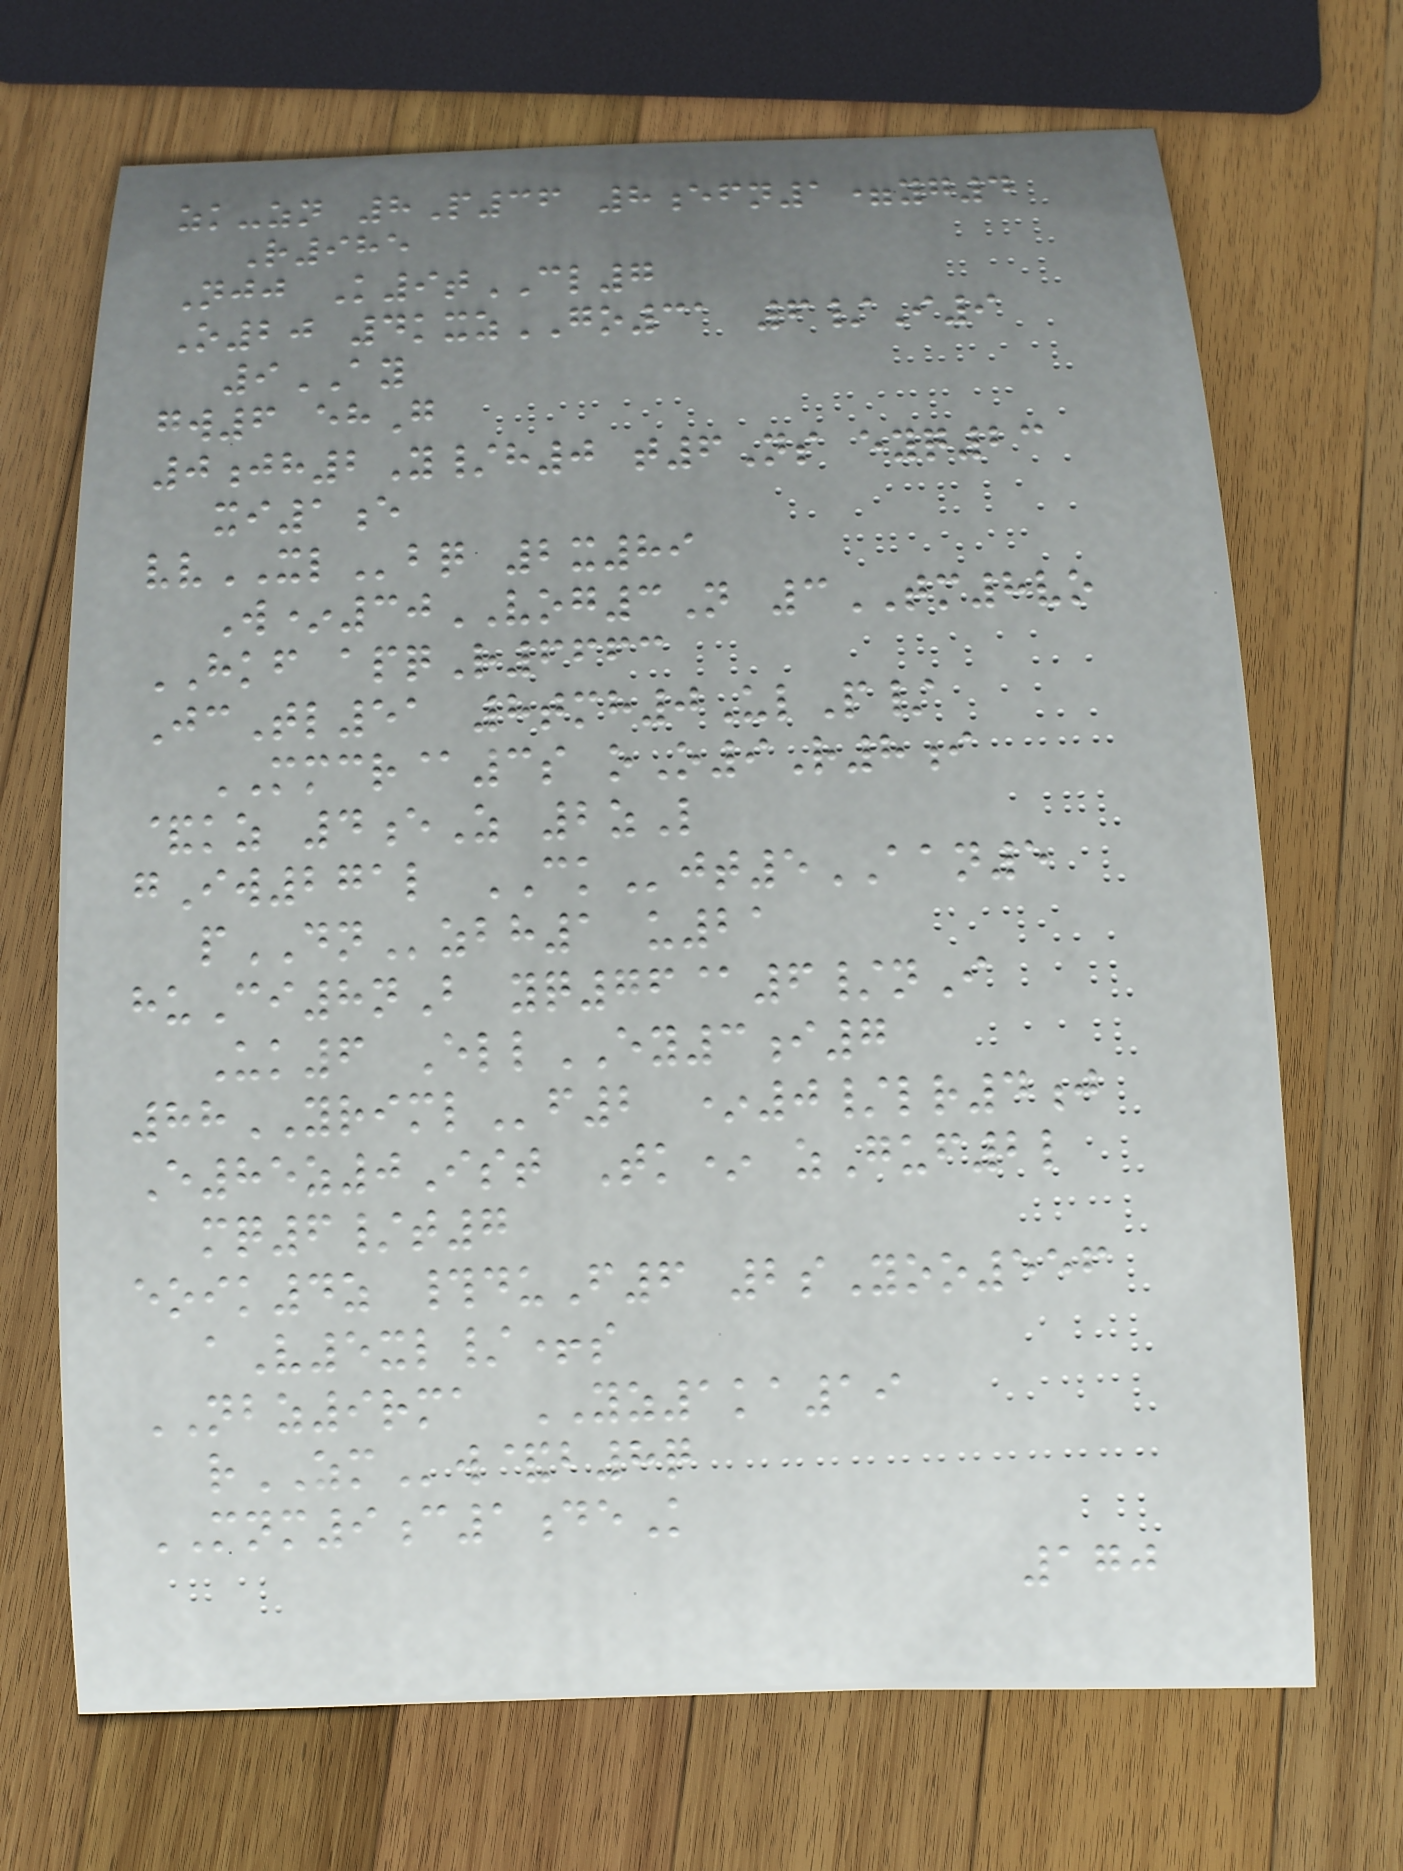zk-zn 8P36 8efn1=yg4
R985
Njj K9tCL7
O20 4kxzGO31 6/I9
9AY
gw6 ehG
0jh2Y/h0 t6Ns eyq23
xi1e
vvXLbq 2x89
W*30VOG3N 3TM8vo
HKF apqR6663
JcTl51 8tmh0UlP/
MMCR@3s oO9R8i
&kz 4eZ 2zL
gIw271l CKjt5AAN5
pDNzbh1 u21
huCi8nB yq76@6/nI
Uk6 EllEY3i7
88YRIMLf2 *0/lr4j
E85z0Ist Tk* zGuf2l
mq6/t7
eoik4z #duF6 2sYoo556
aV5xl/+s
NBZ9rma YZ1ka19
rZMw&b8q
MNM9c1deK
170
